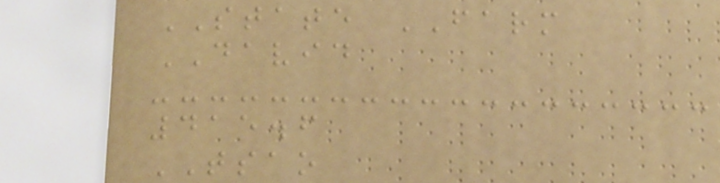STATE FARM
DAVID
415.6
TSAO
